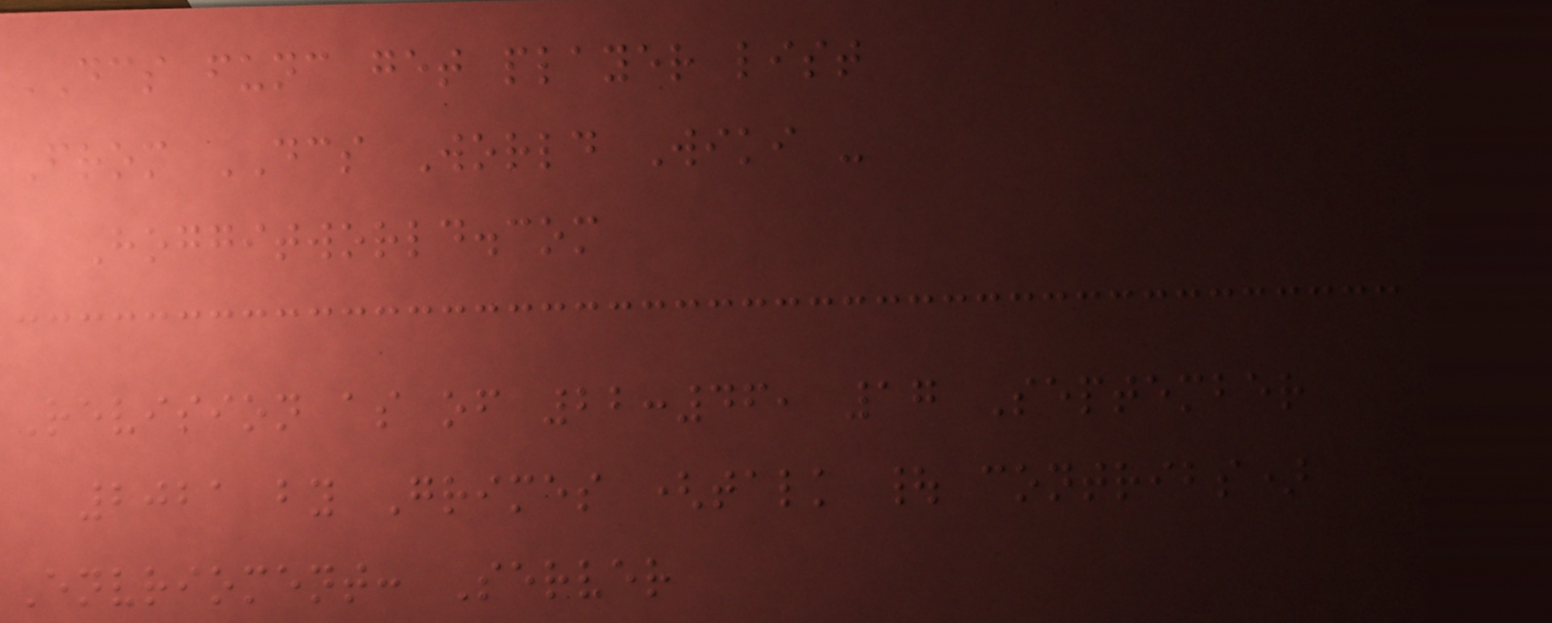DCS func get player list
From DCS World Wiki -
Hoggitworld.com
Revision as of 22:46, 17 September
2021 by Grimes (talk | contribs)
Envrioment: Server
